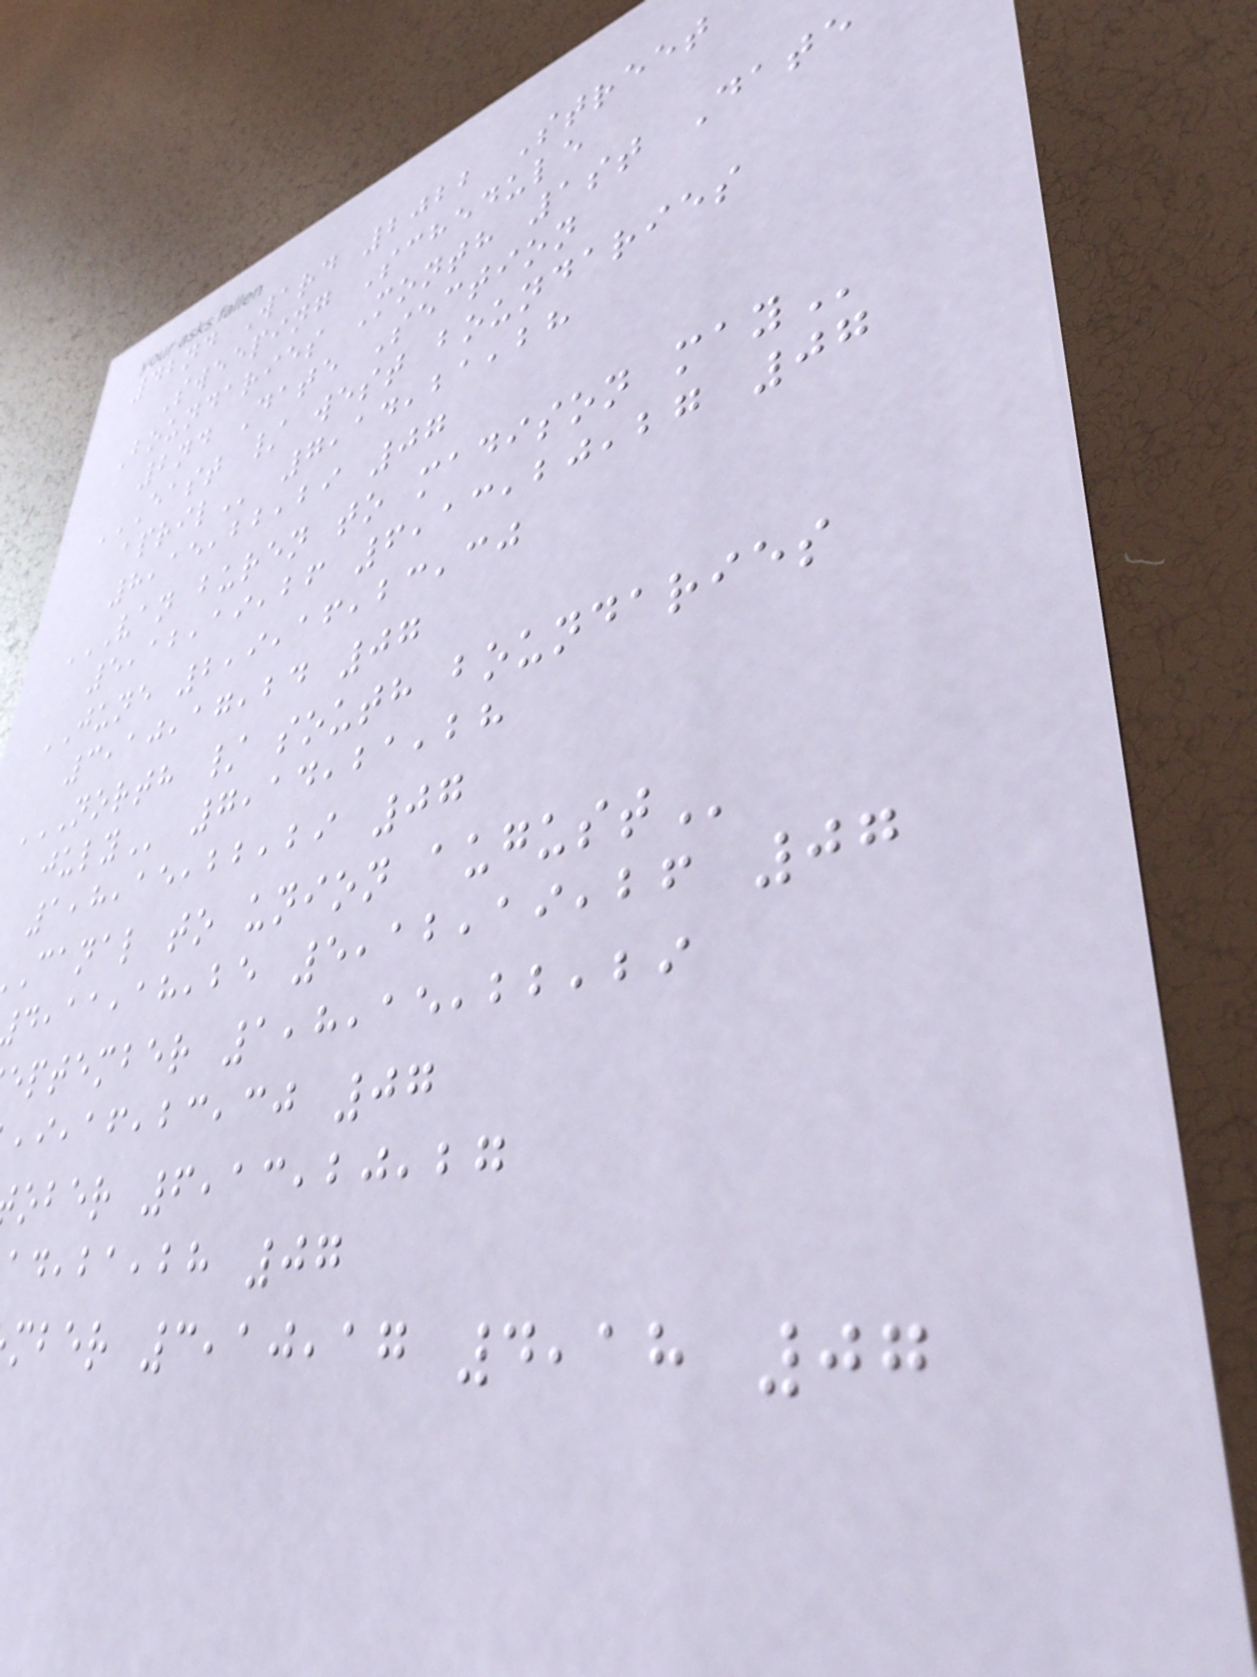42nd Ward 2022 Street
Sweeping Schedule
Boundaries Month 1st Date
2nd Date Section
EAST / WEST BOUNDARIES
7,14,21,28
8,15,22,29 07
VAN BUREN TO MADISON MAY
5,12,19,26 6,13,20,27 07
JUNE 2,9,16,23,30
3,10,17,24 07
NORTH / SOUTH BOUNDARIES
7,14,21,28
1,8,15,22,29 07
canal to union
,be 5,12,19,26 07
eptember 1,8,15,22,29
,cj 07
ober 6,13,20,27
,bh 07
mber 3,10,17 4,18 07
